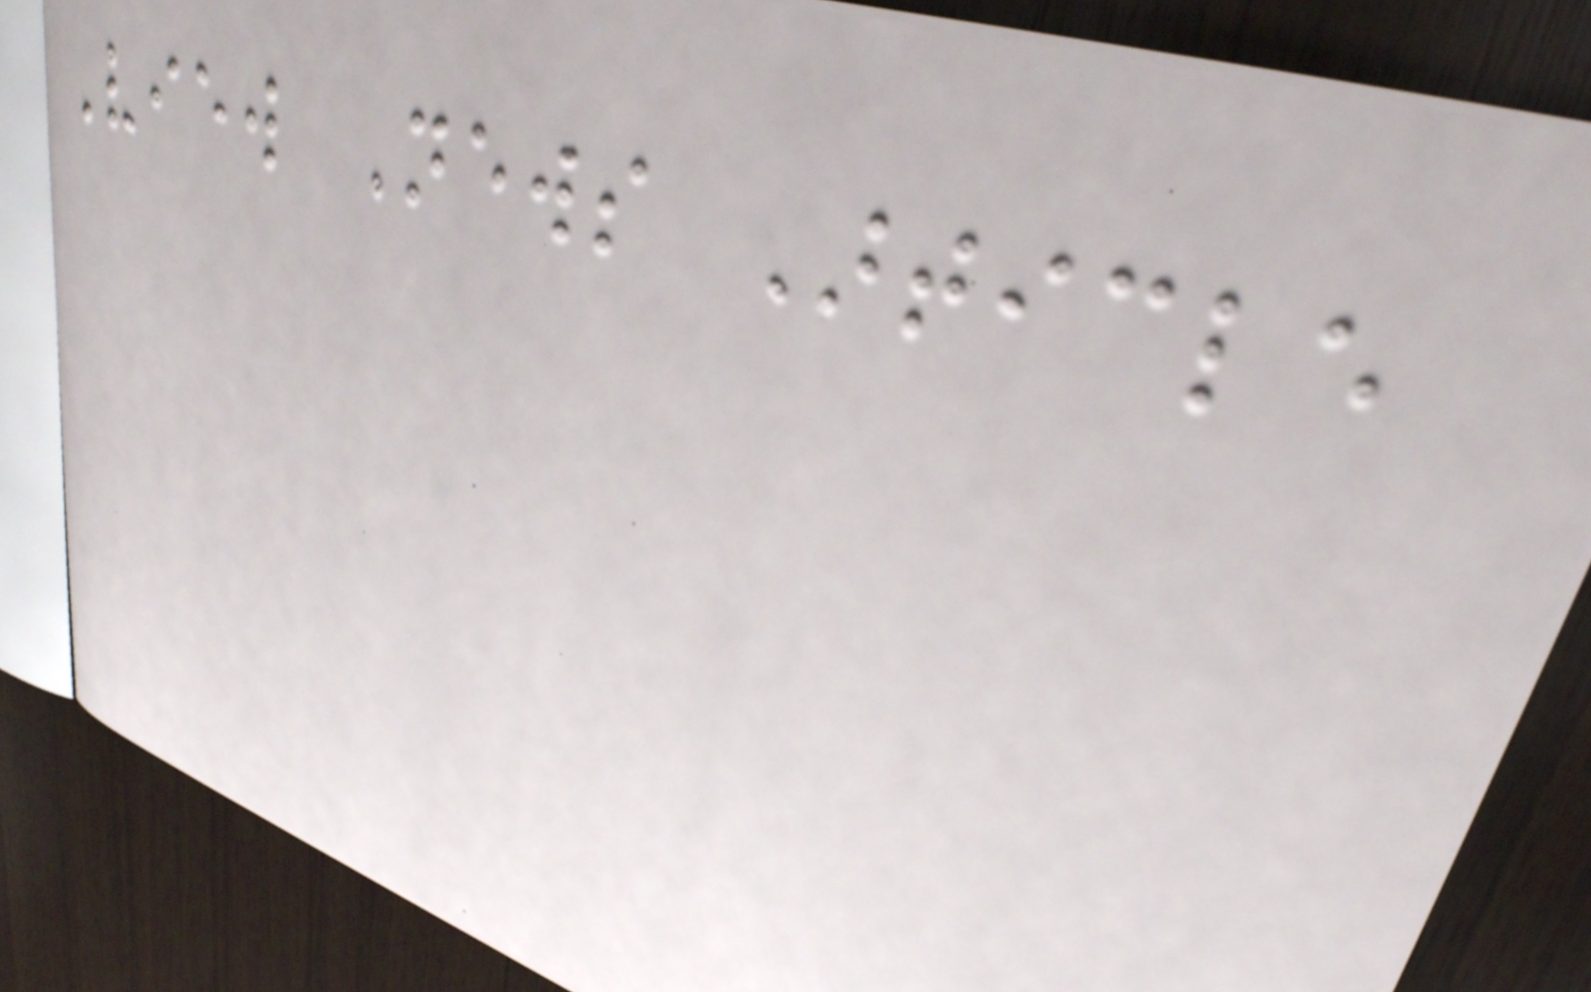View News Article
